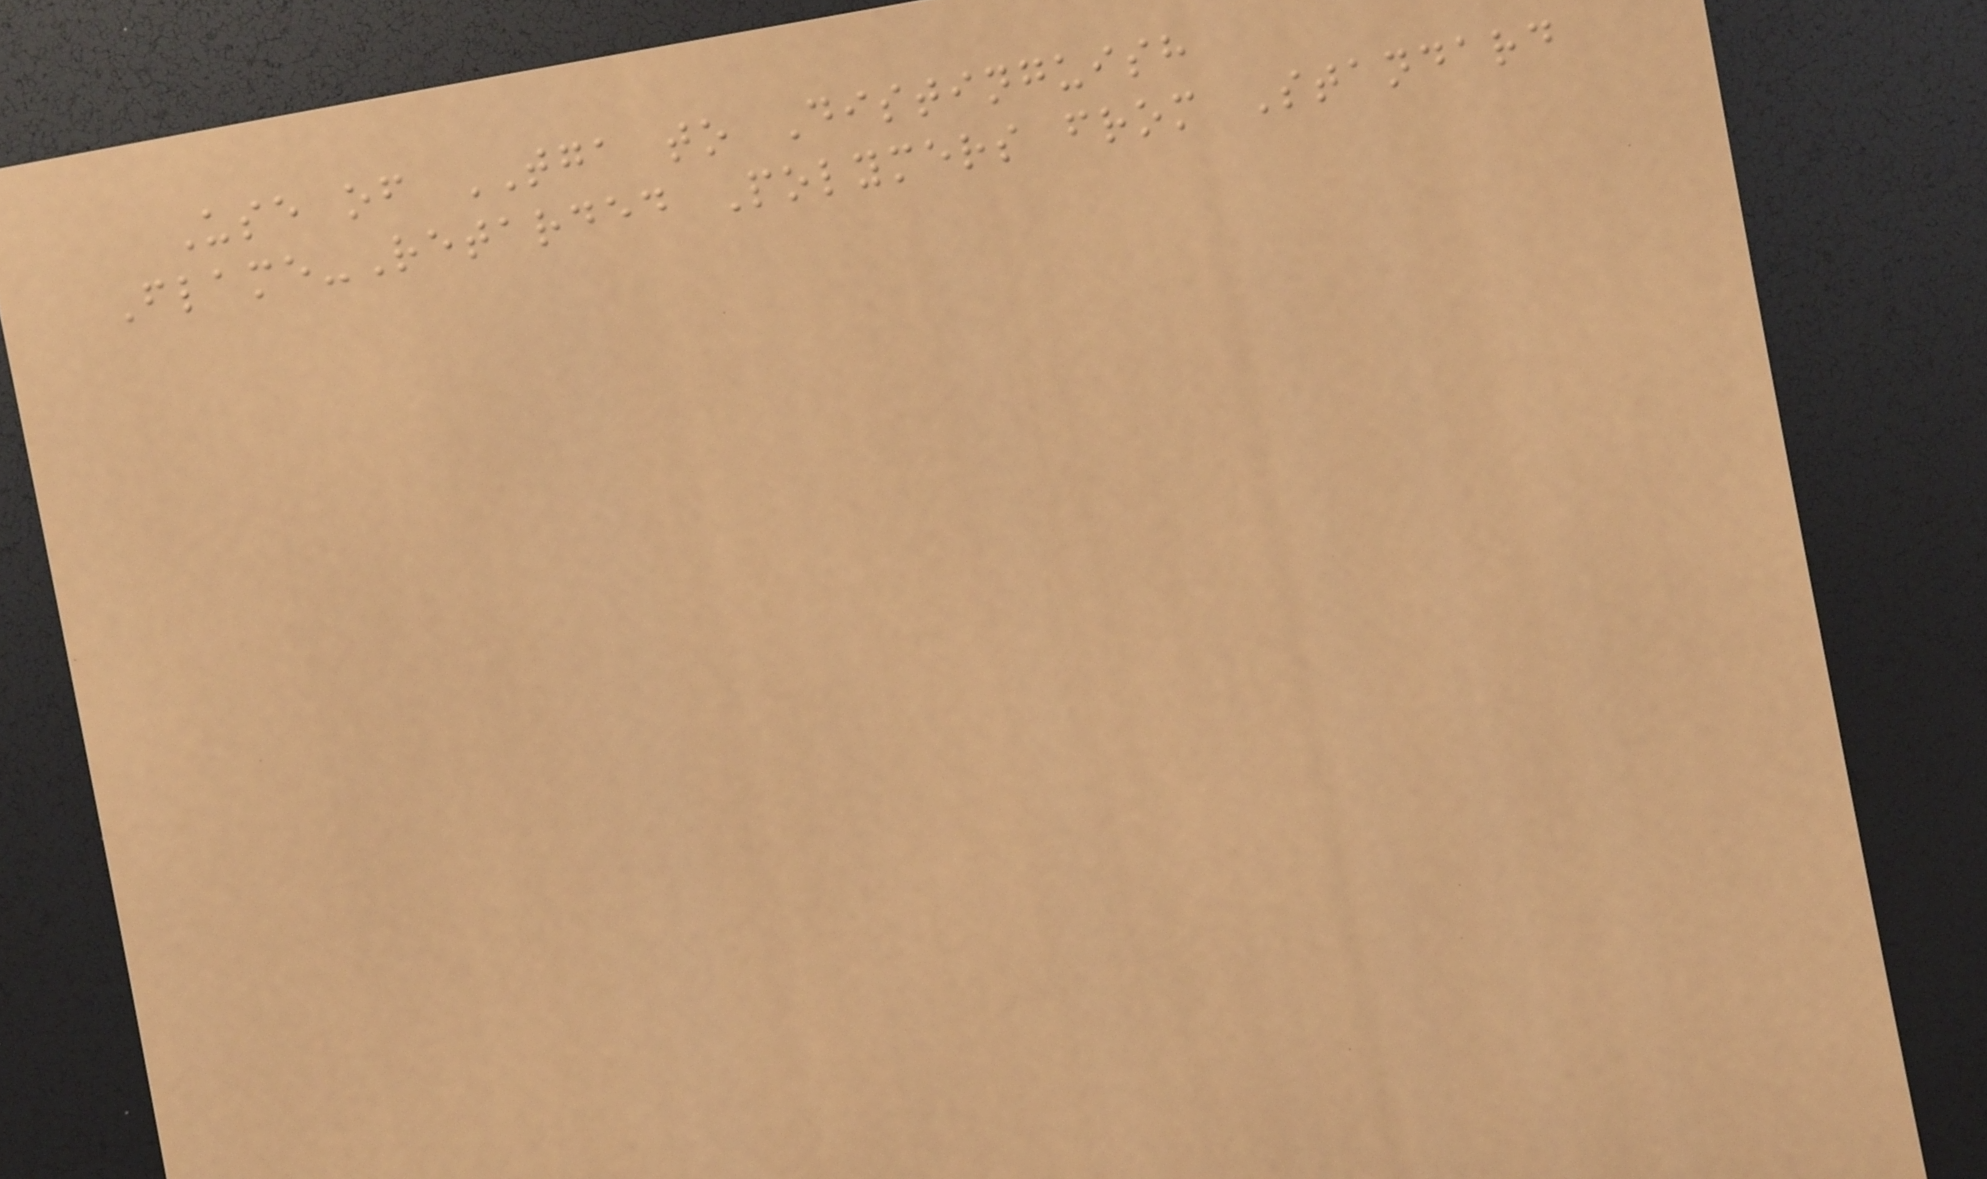Use of TGA to Distinguish
Flame-Retarded Polymers from Standard
